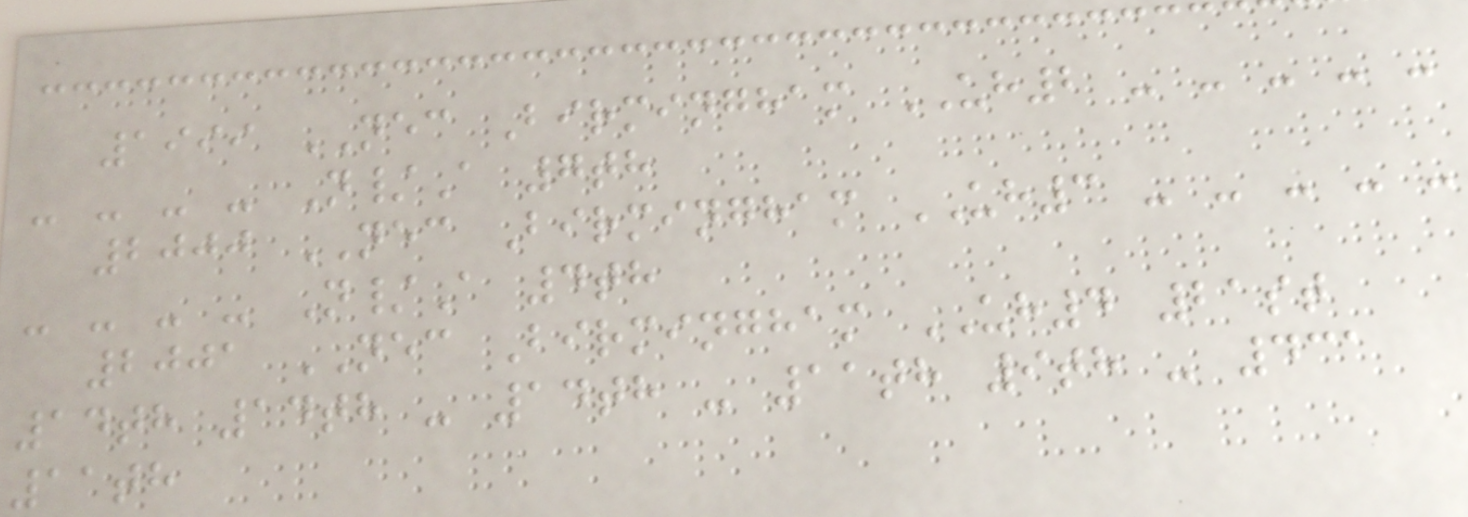1999 NEC Birmingham UH2 - - - - -
- - - - N/A 7th
2000 NEC Birmingham UH3 - - - - -
- - - - N/A 4th
2001 NEC Birmingham UH4 21st
14th 14th - 14th - 11th 9th - 431
11th
